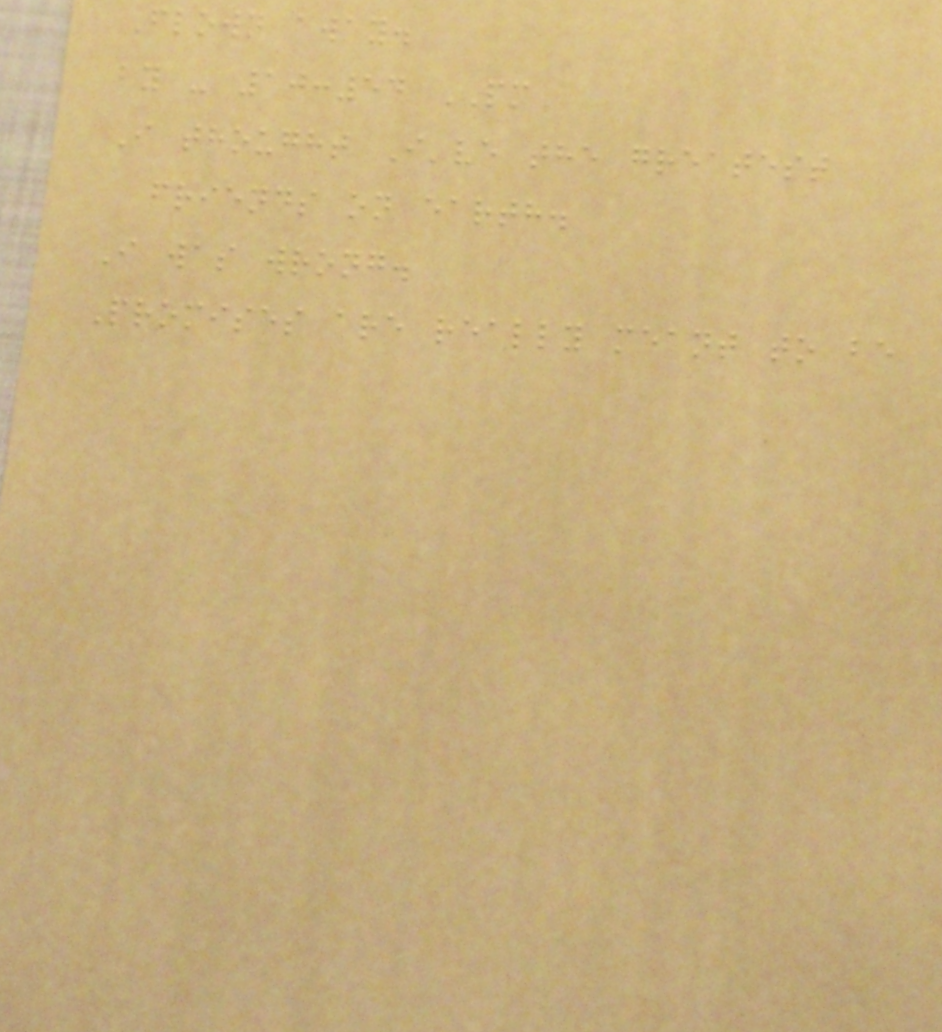Flown away.
by - 10:54 PM
I thought I've the greatest
friends on earth.
I was wrong.
Promises are really meant to be
